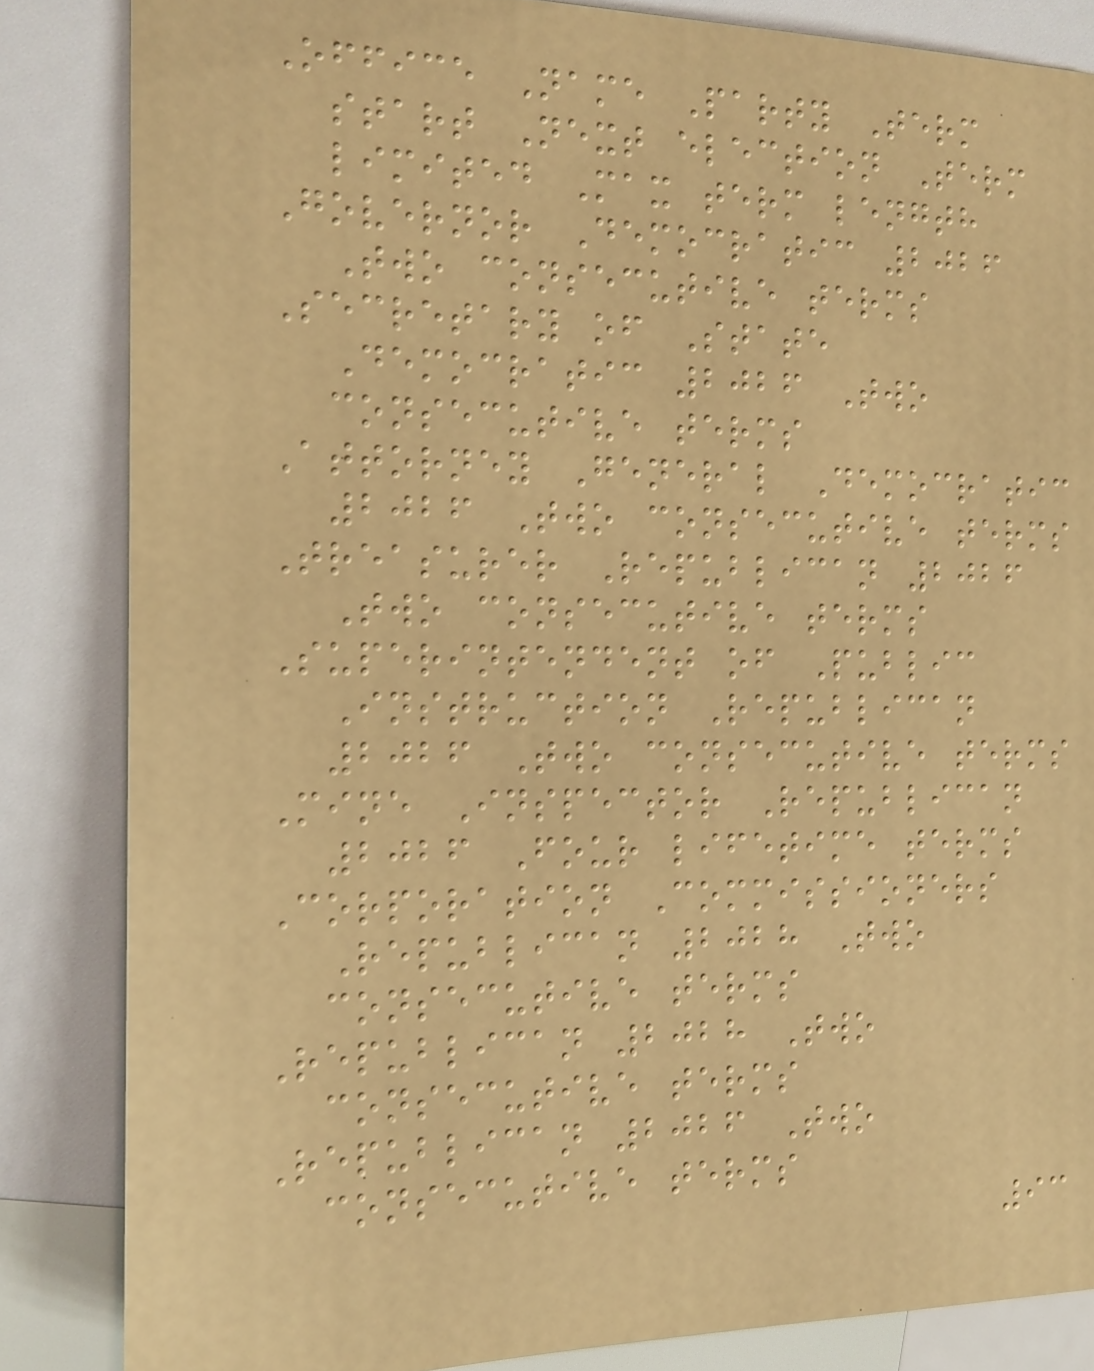Office Name Party Term
start Next election Term
limited Max term length
Governor Democratic 2026
Two consecutive terms
Secretary of State
Democratic 2026 Two
consecutive terms
Attorney General Democratic
2026 Two consecutive terms
Treasurer Republican 2026
Two consecutive terms
Superintendent of Public
Instruction Republican
2026 Two consecutive terms
Mine Inspector Republican
2026 Four lifetime terms
Corporation Commissioners
Republican 2028 Two
consecutive terms
Republican 2028 Two
consecutive terms
Republican 2026 Two
consecutive terms
93
